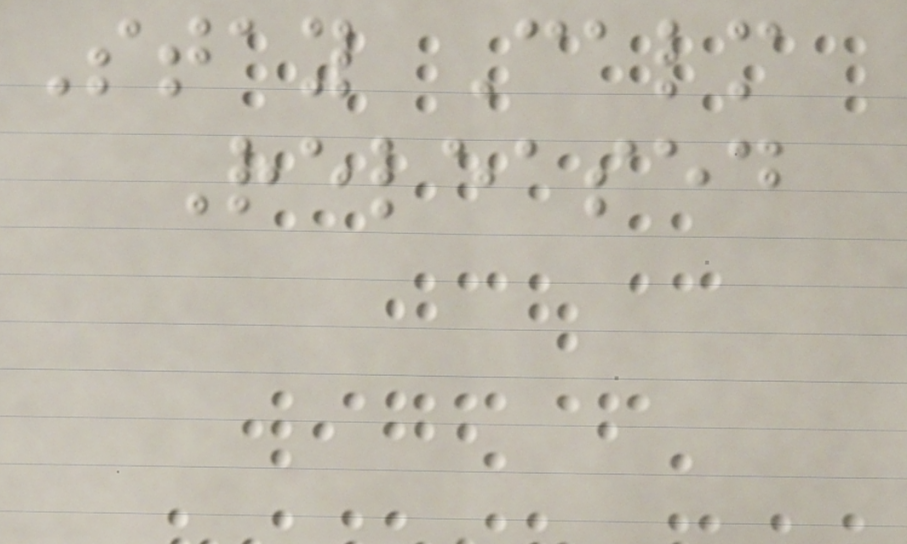Stay Calm
Released
